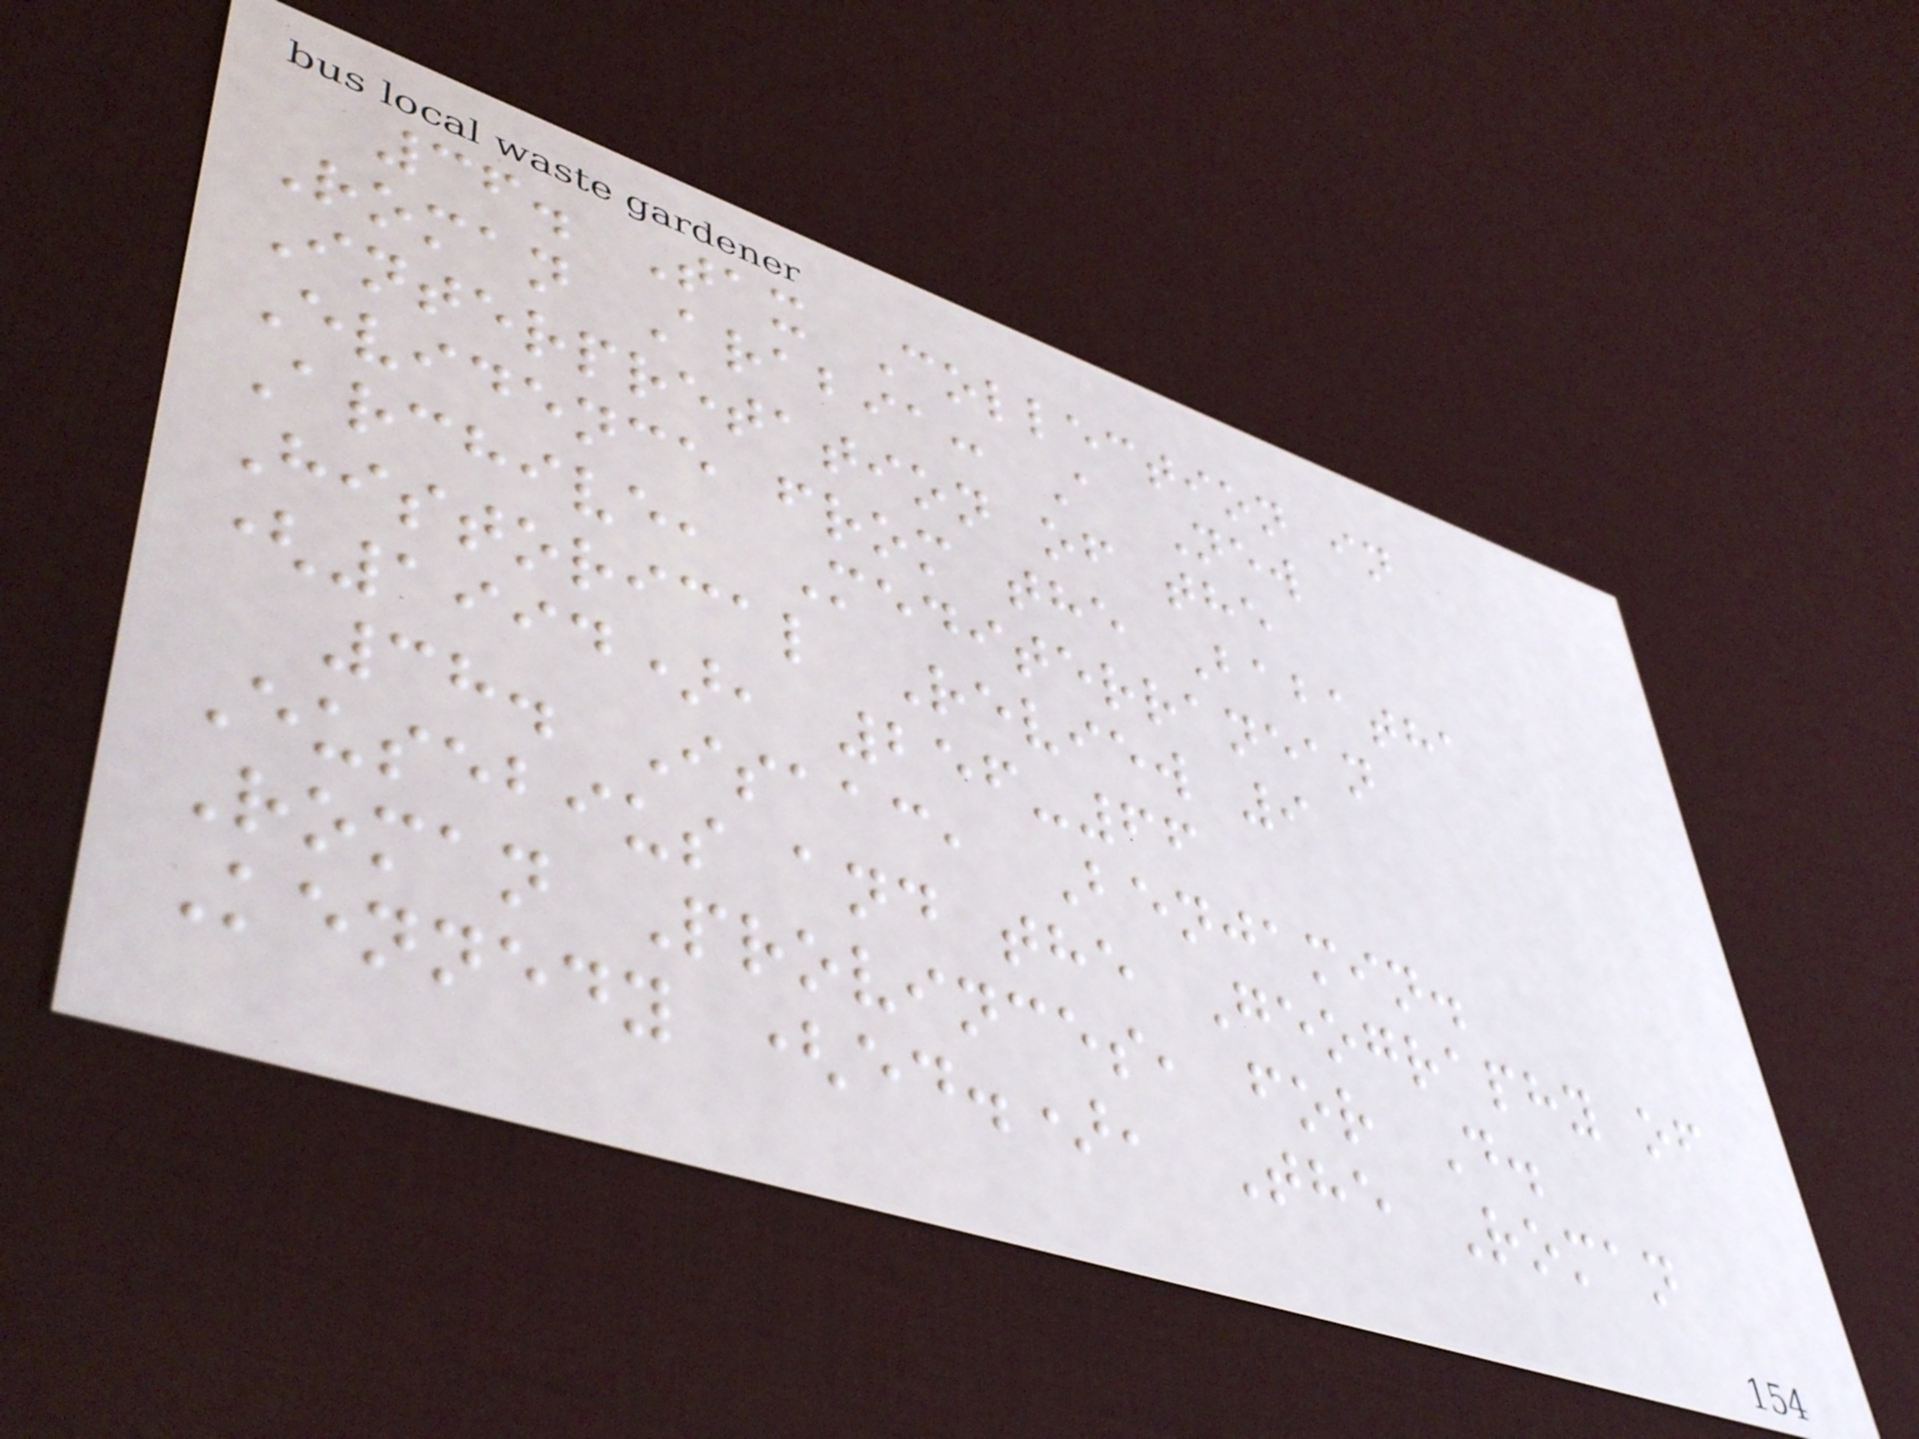36. Tax Collection in
Roman Arabia: A New
Interpretation of the
Evidence from the Babatha
Archive, Mediterranean
Historical Review 9
(1994), 256-66
38. Isaac, Benjamin.
Eusebius and the Geography of
Roman Provinces, for D.
Kennedy (ed.), The Roman
